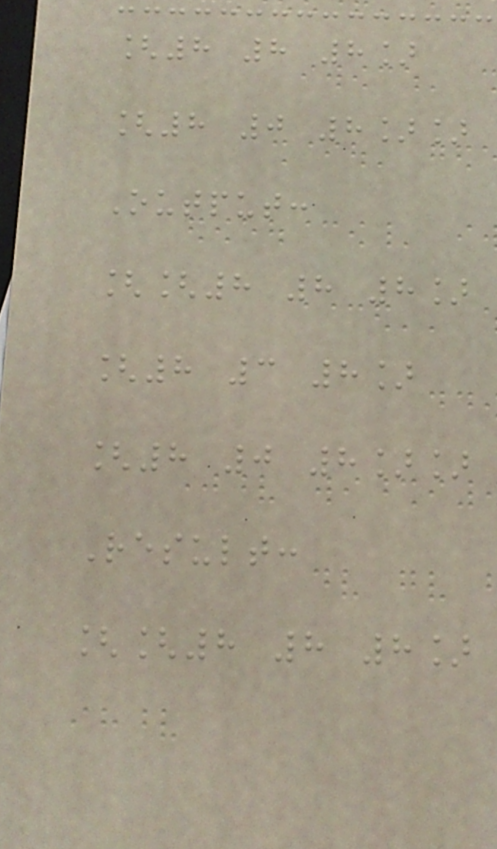[8 8 8]
[8 0 8]]
Output:
[[8 8 8]
[8 3 8]
[8 0 8]]
Result:
[[8 8 8]
